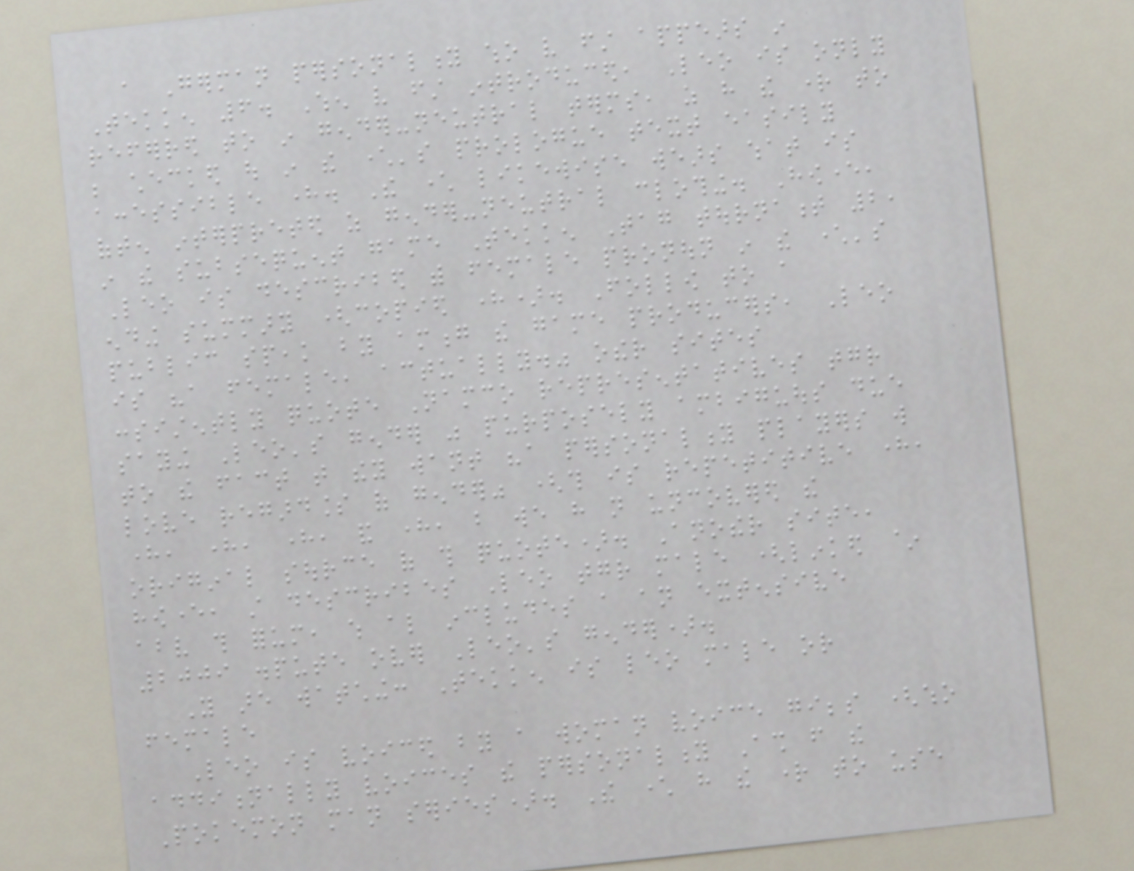a German personality who very first appears in
Tekken 6. When very first introduced, Leo is only
referred to in gender-neutral terms, as have the right to
be checked out in the character's prologue text easily
accessible here. The character likewise wears what is
often interpreted as gender-neutral clothing. However,
in the subsequent game Tekken Tag tournament 2,
Leo is described with female pronoun in the character's
ending summary (copied here). Follow to a
public speak by among the game producers, Leo
is "a female, actually." other sites
consistently quote Namco representatives together
saying Leo's gender was purposely ambiguous due
to the fact that they want "a personality players will
love regardless of gender" (this is repetitive here,
here, here, here, and here, but we have not uncovered the
original source of this quote). Another site,
however, still describes Leo together male (linked ~
above this forum, which also includes a an extensive
2009 dispute over Leo's gender).
You are watching: Tekken is leo male or
female
Leo is voiced by a woman voice gibbs (who
additionally voices the personality Ash from the
Pokemon man series). The character have the right to use
